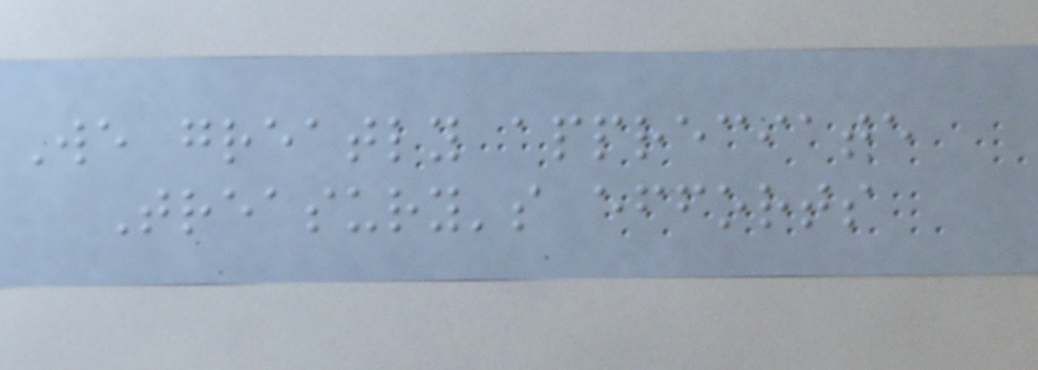We greatly appreciate
Treasury's efforts
